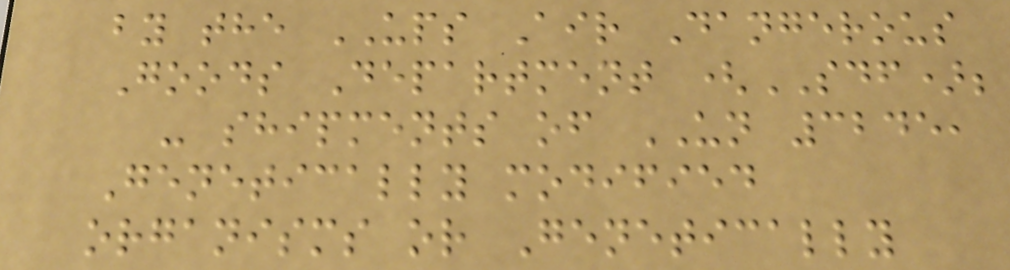by the UPS Air Dangerous
Goods Department (SDF);
- shipments of UN 3245,
Genetically modified
organisms or Genetically
